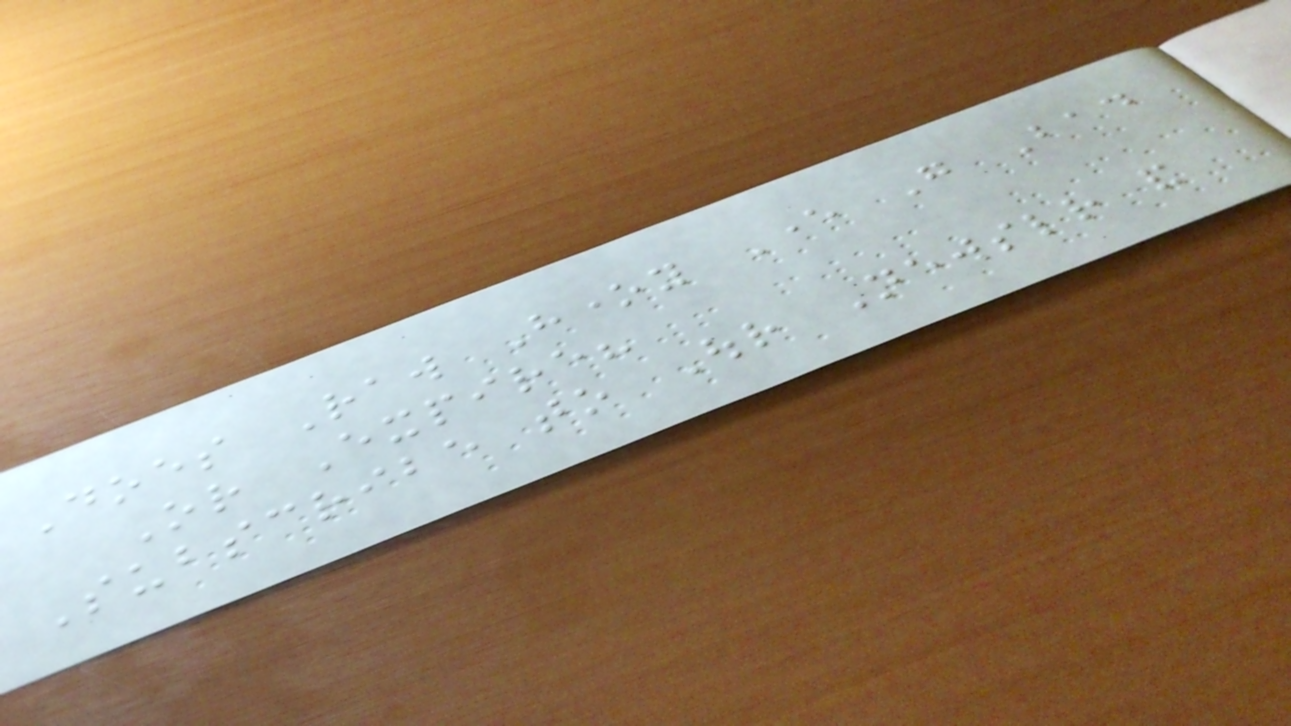Does Raw Honey Ever Go Bad
Or Expire?
Subscribe to Our Newsletter and
